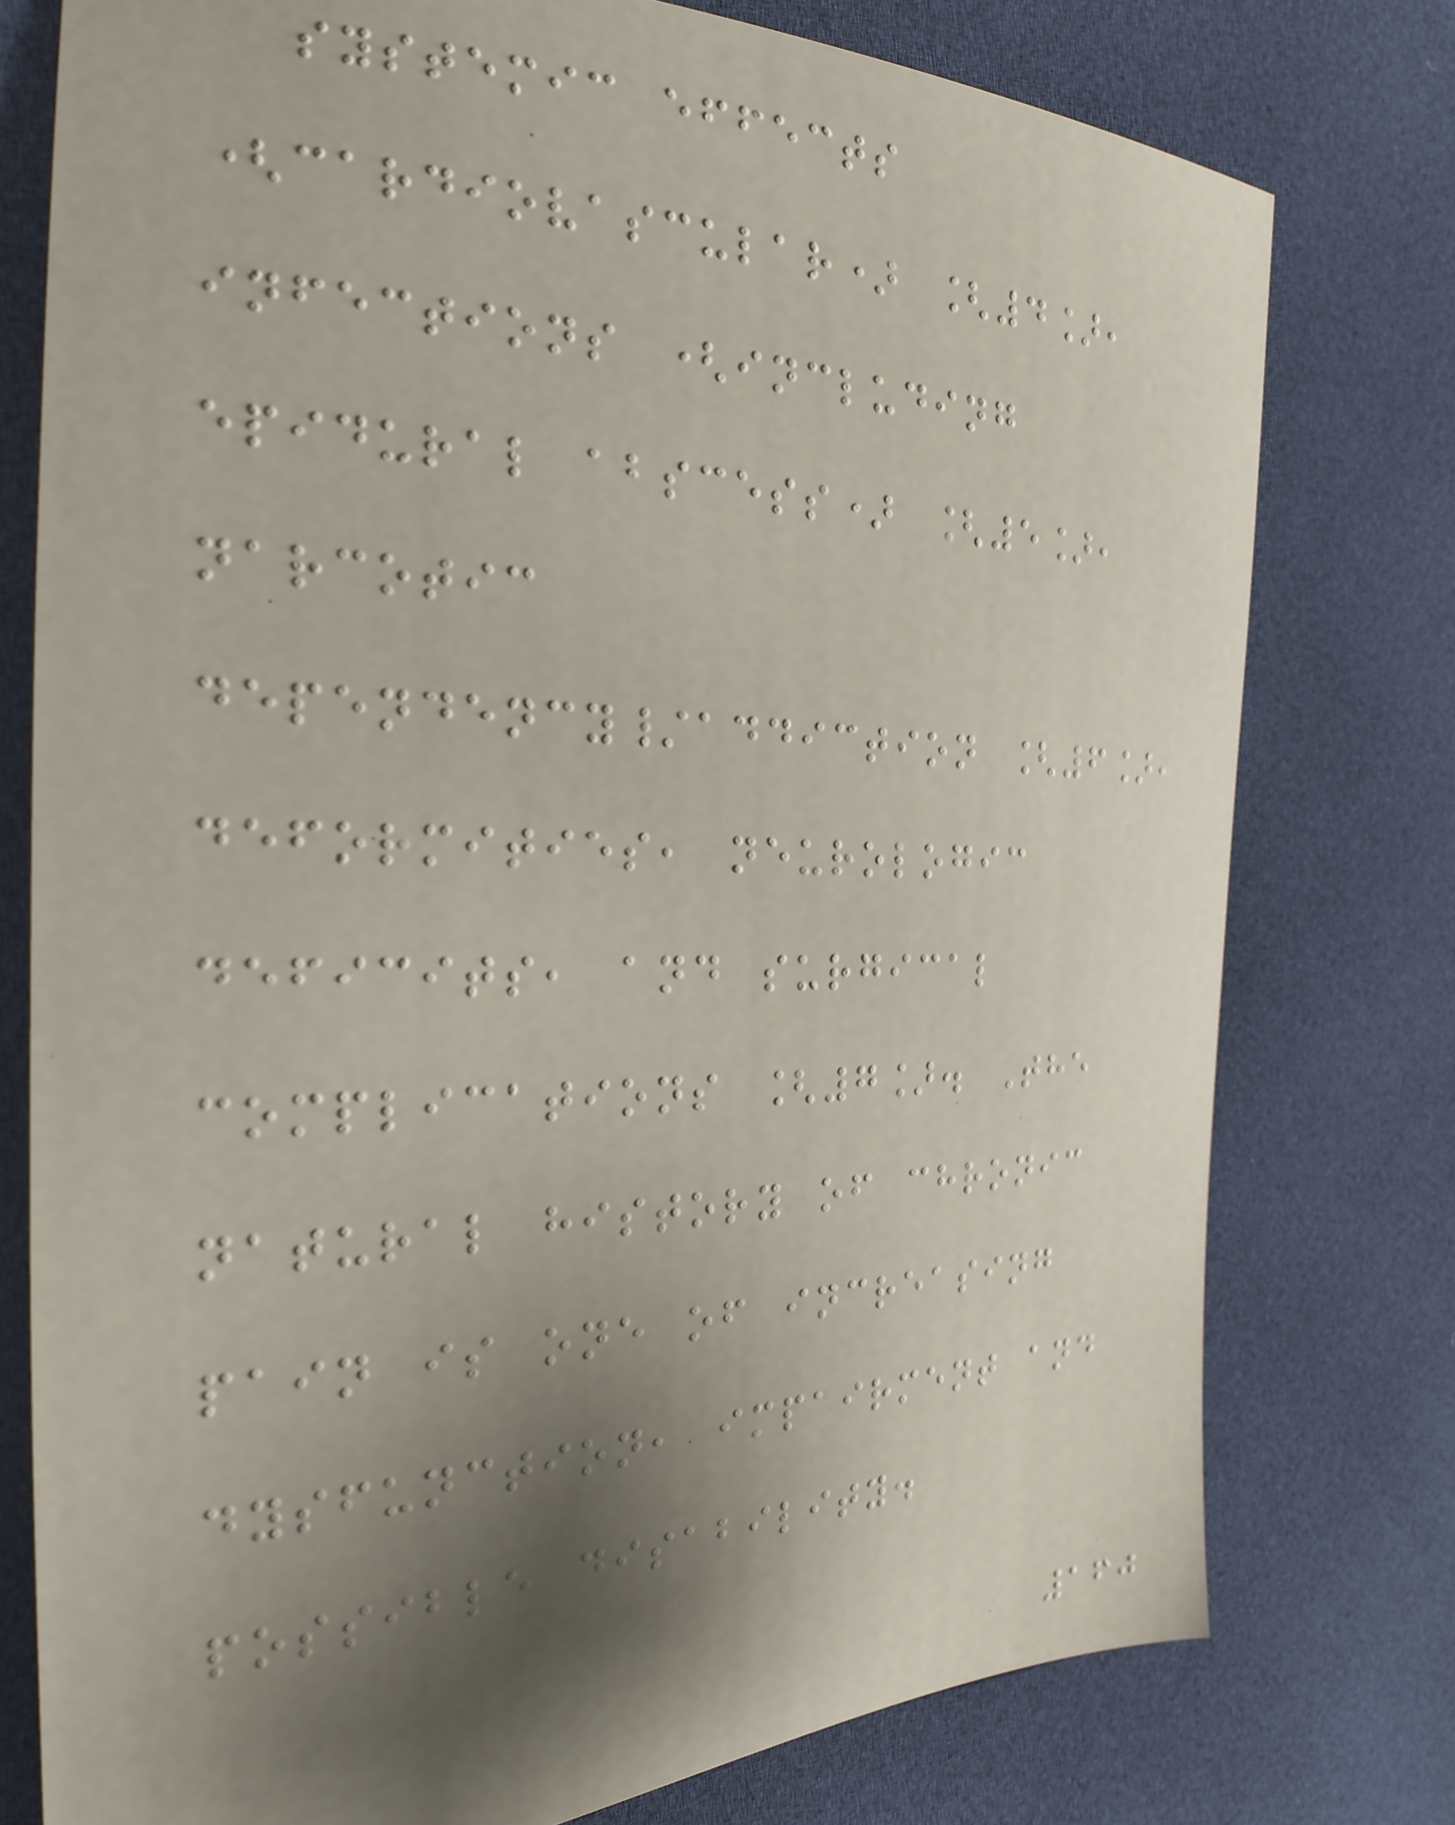systemic effects
(cardiovascular) [4],
infections (including
epidural abscess) [5],
narcotic
dependency/addiction [6],
deformities, neurologic
deficits, and surgical
complications [7]. The
natural history of chronic
pain is one of increasing
dysfunction, impairment and
possible disability.
160
